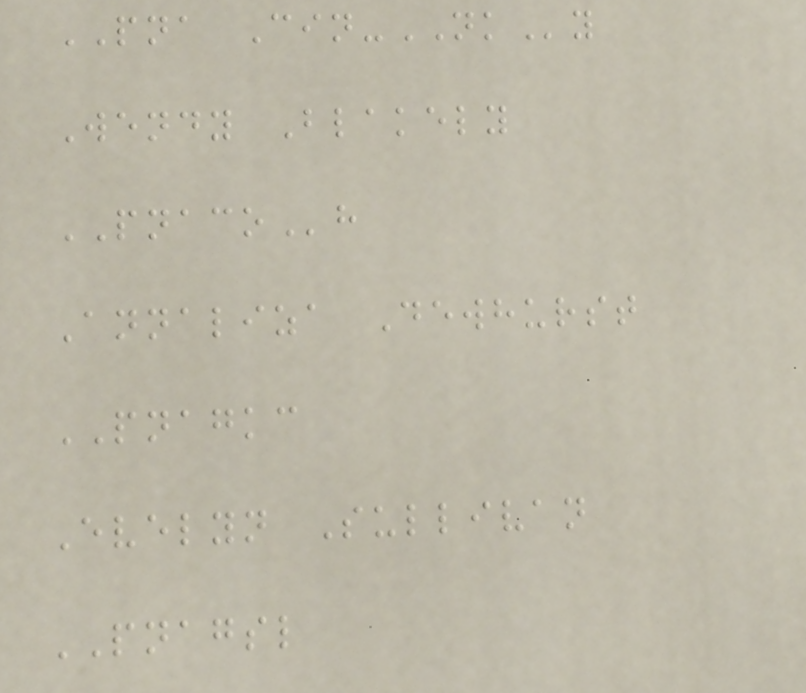PNA Cin-NKy
Wendy Blakely
PNACOh
Annaliza Dewhurst
PNAGKC
Evelyn Sullivan
PNAGSL
